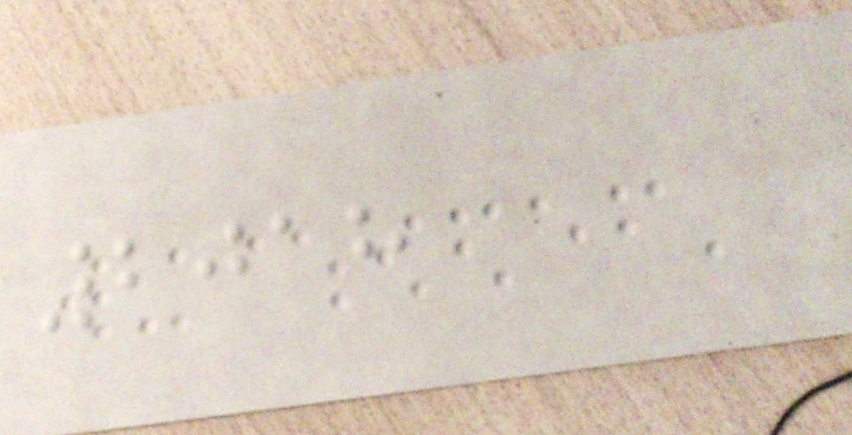2018
